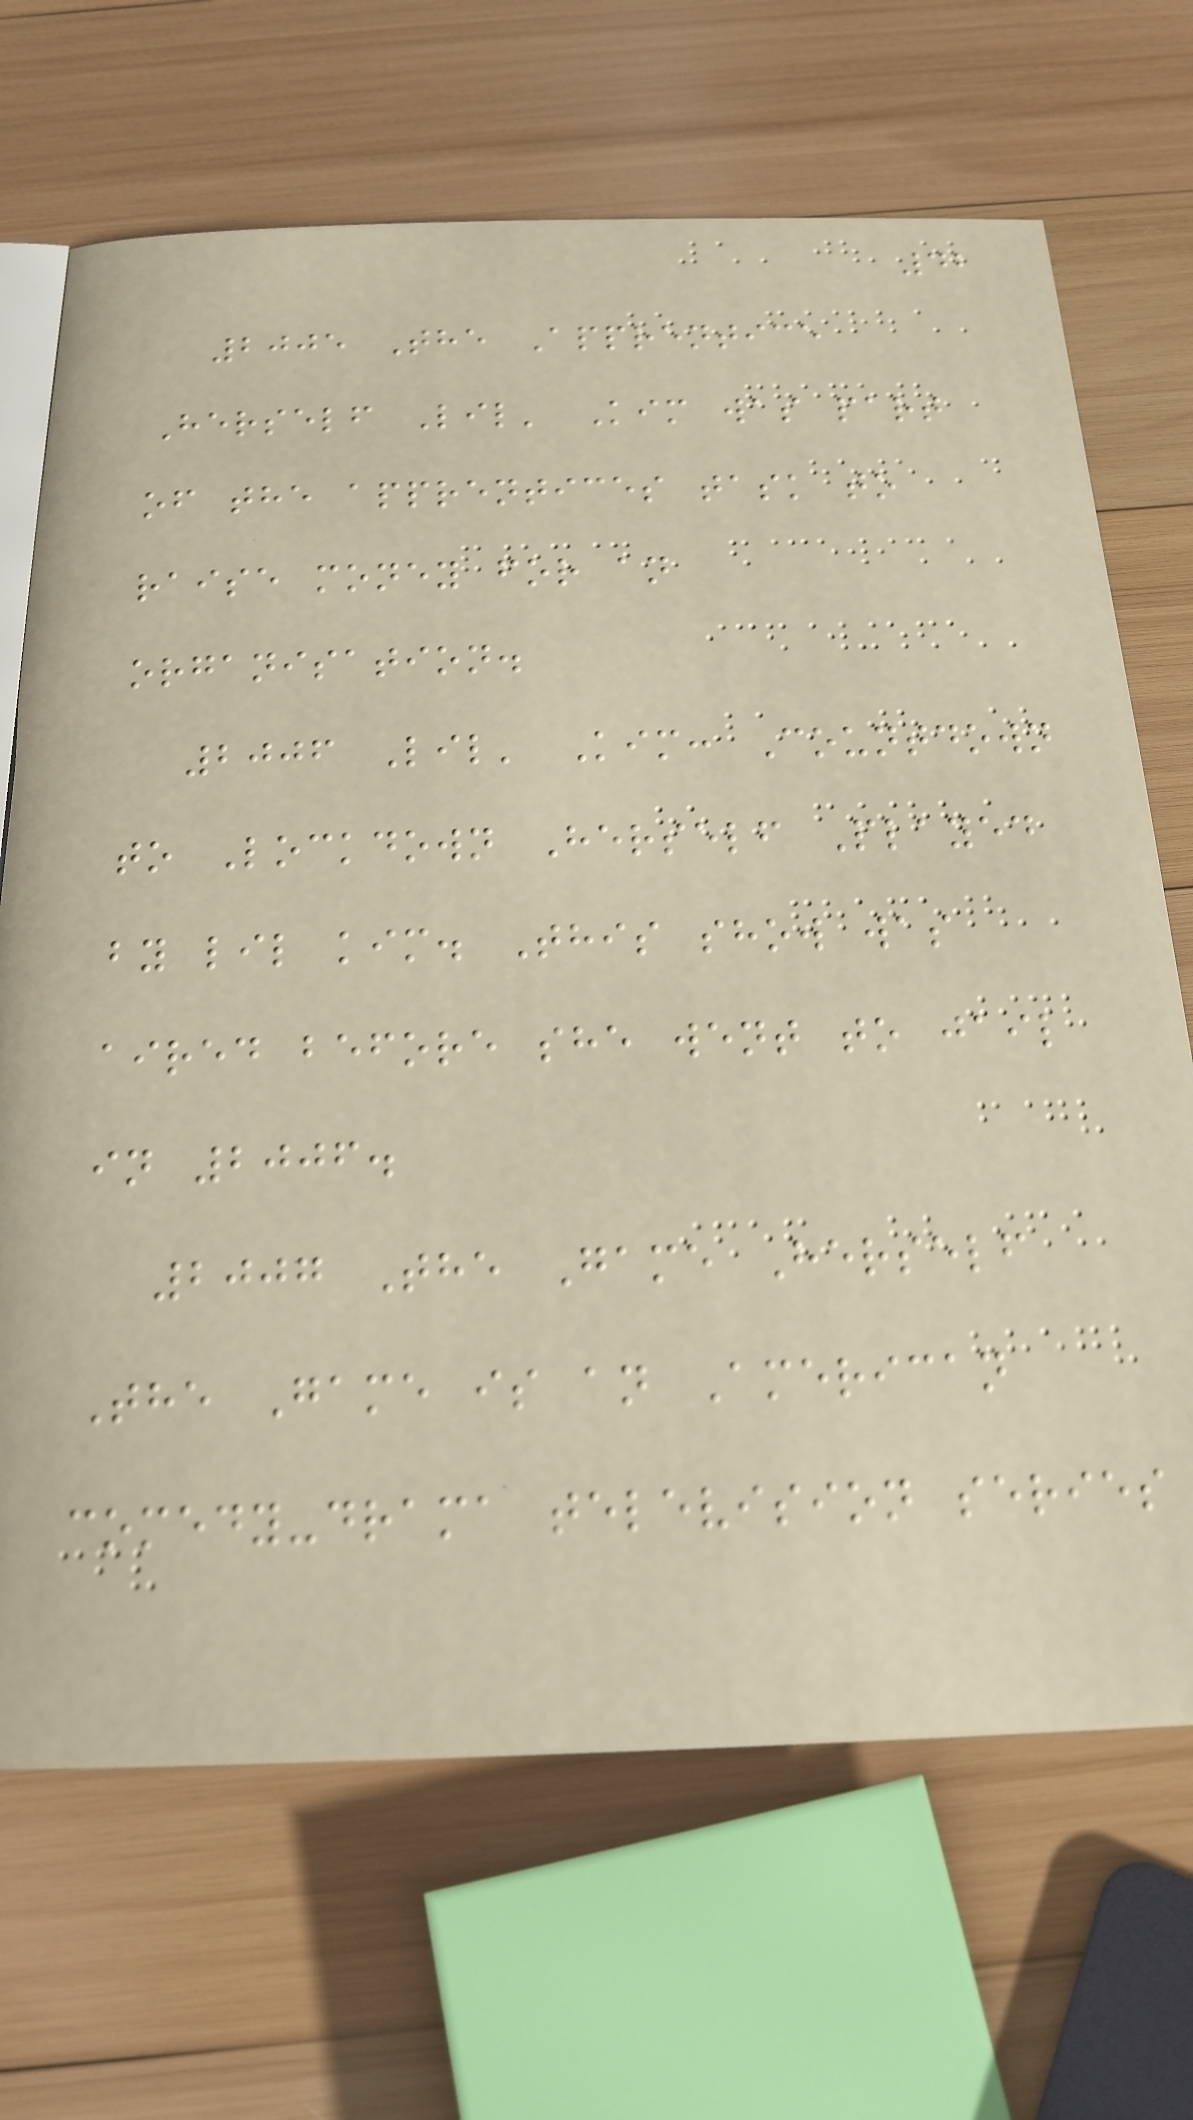42
2005 The Apprentice
Herself Lil' Kim was part
of the apprentices task to
raise money for an
organisation.
2006 Lil' Kim: Countdown
to Lockdown Herself Played
by lil kim. This show was
aired before she went to jail
in 2006.
2007 The Game Herself
The Game is an American
comedy-drama television series
